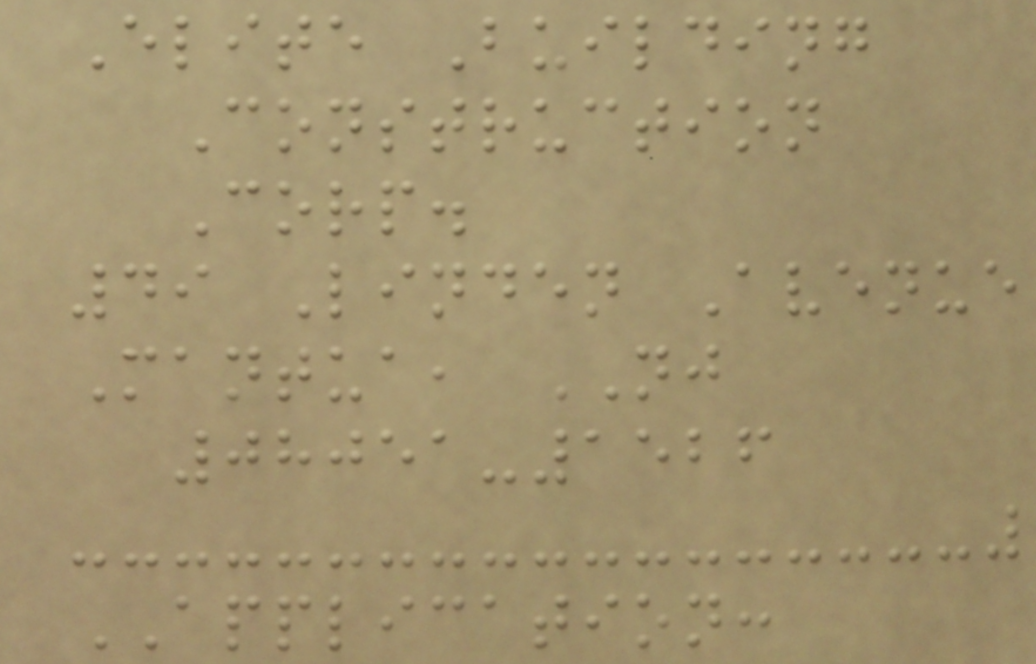Elite Building
Construction
Corp.
49 Linden Avenue
Mantua, NJ
08051-1526
APPLICATION:
